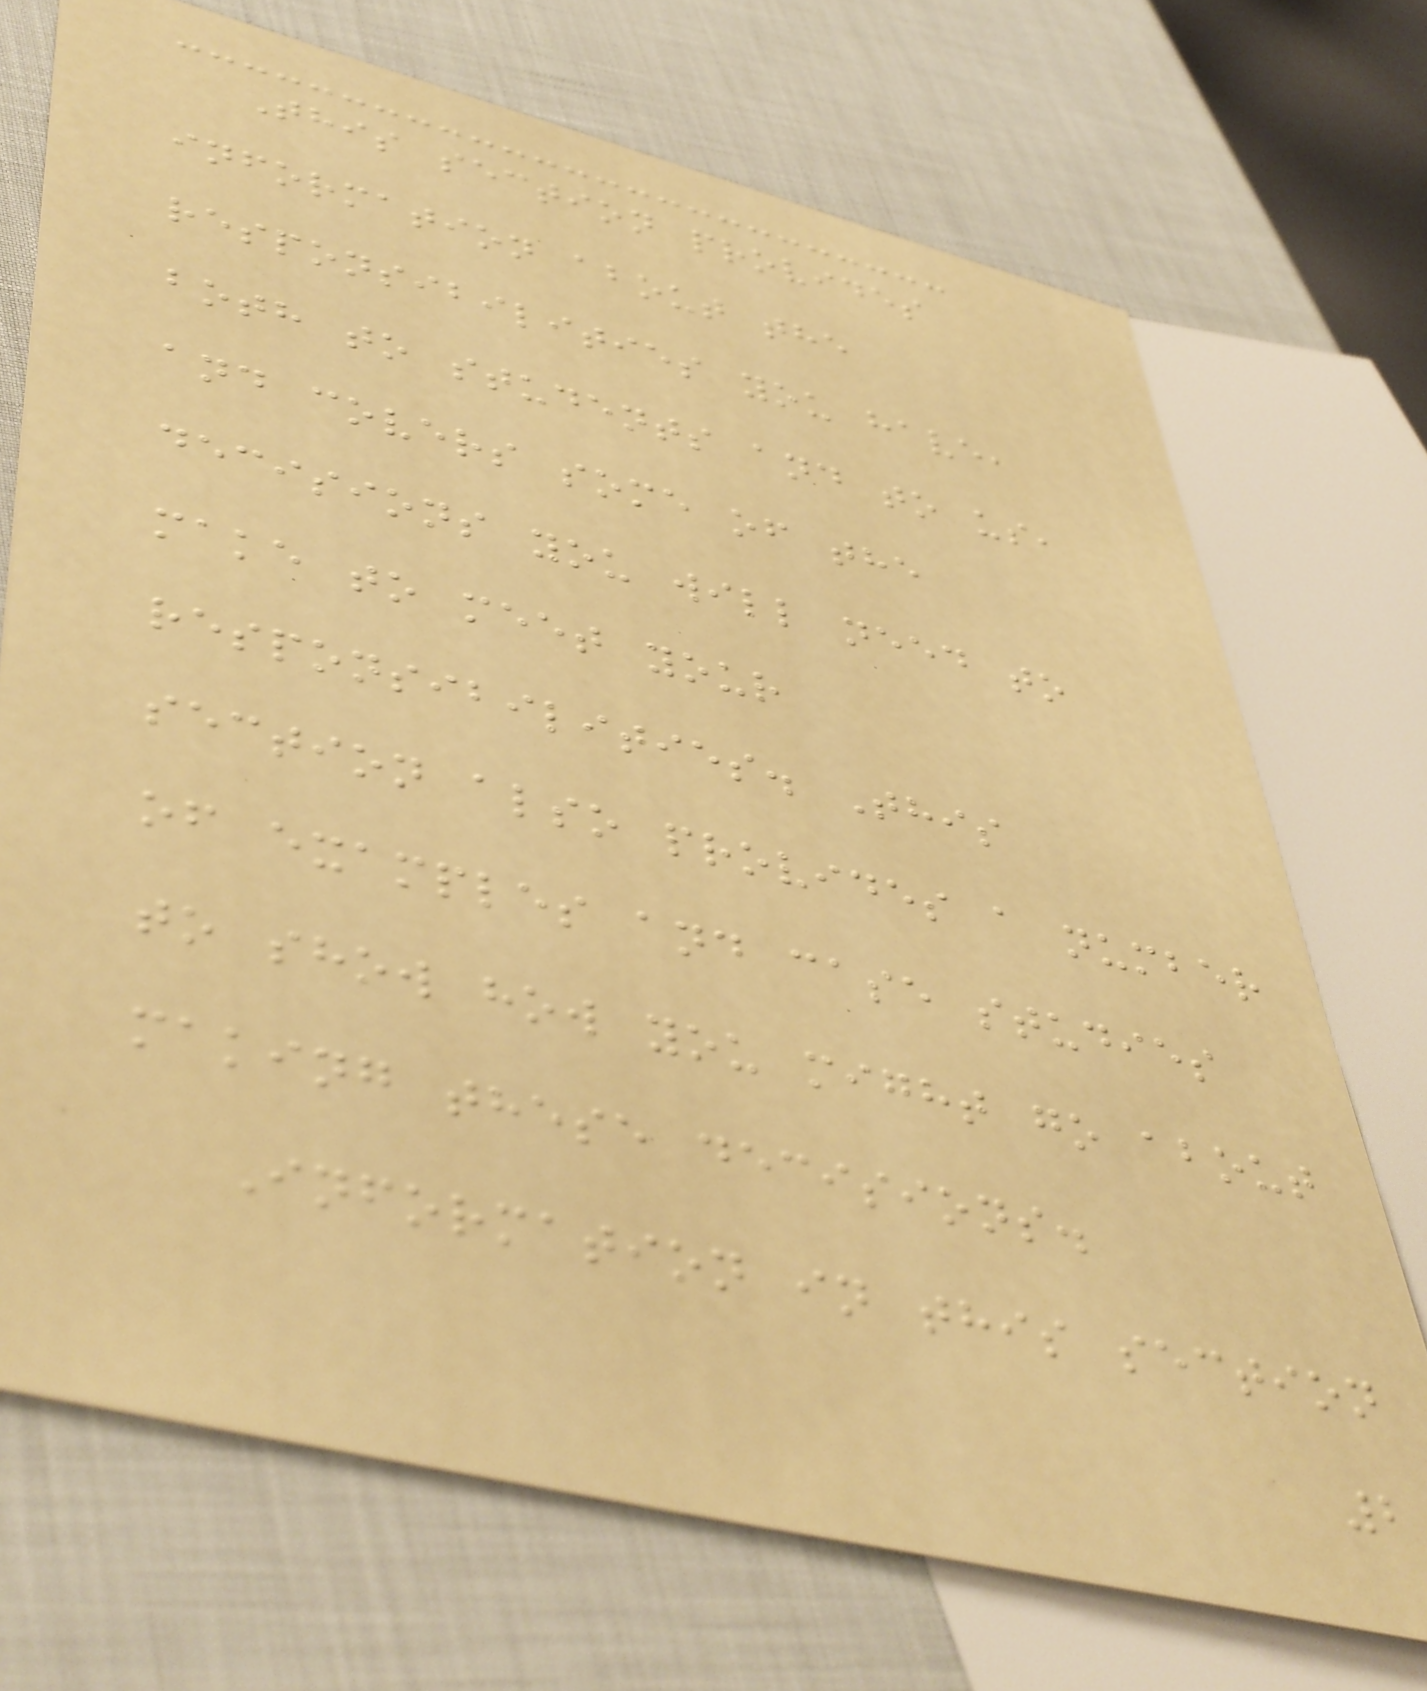This section provides
information about the
responsibilities you have,
both to students and to us,
and covers some of the
decisions you will need to
make to meet your
responsibilities. This
section also provides a number
of examples and case studies
to show how you might go about
making these decisions.
Information in this section
2
